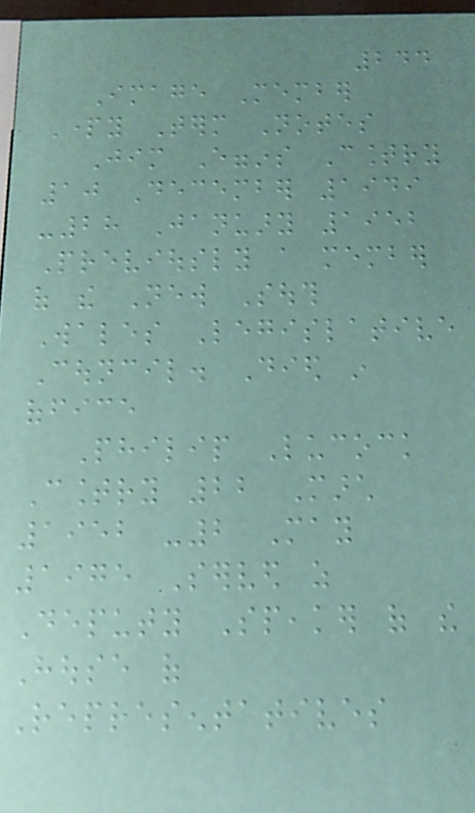244
Image Member
Party Term Notes
Jim Eggins Country
10 December 1949
-28 January 1952
Previously a member
of the New South
Wales Legislative
Council. Died in
office
Philip Lucock
Country 22 March
1952 -2 May
1975 Served as
Deputy Speaker of the
House of
Representatives
